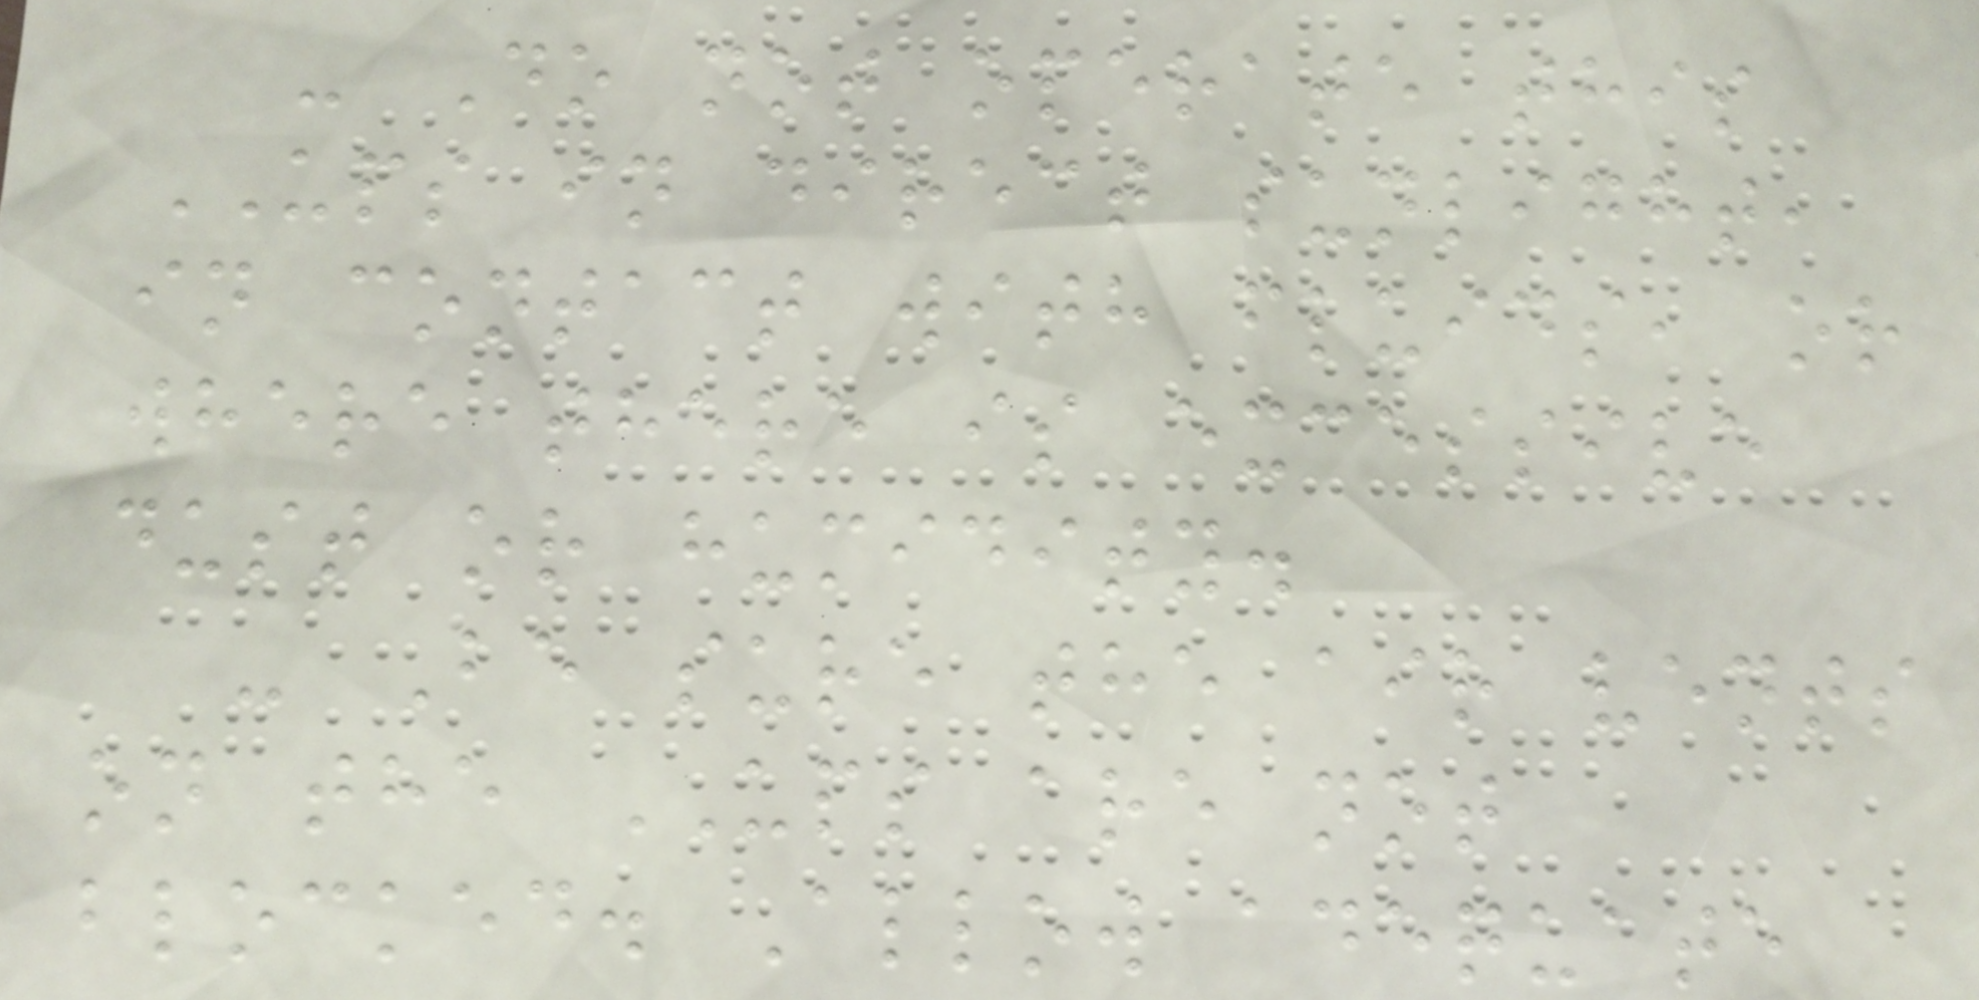- Do not operate this
UPS in direct sunlight,
in contact with fluids, or
where there is excessive
dust or humidity.
- Be sure the air vents
on the UPS are not
blocked. Allow adequate
